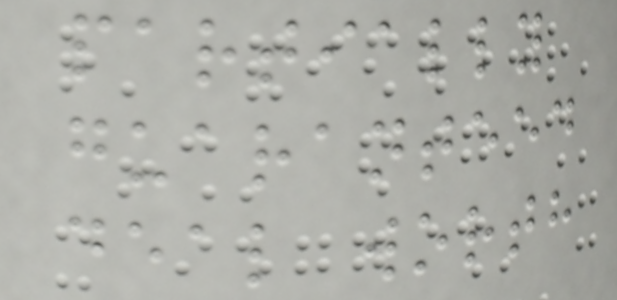partially
guaranteed
deal worth
